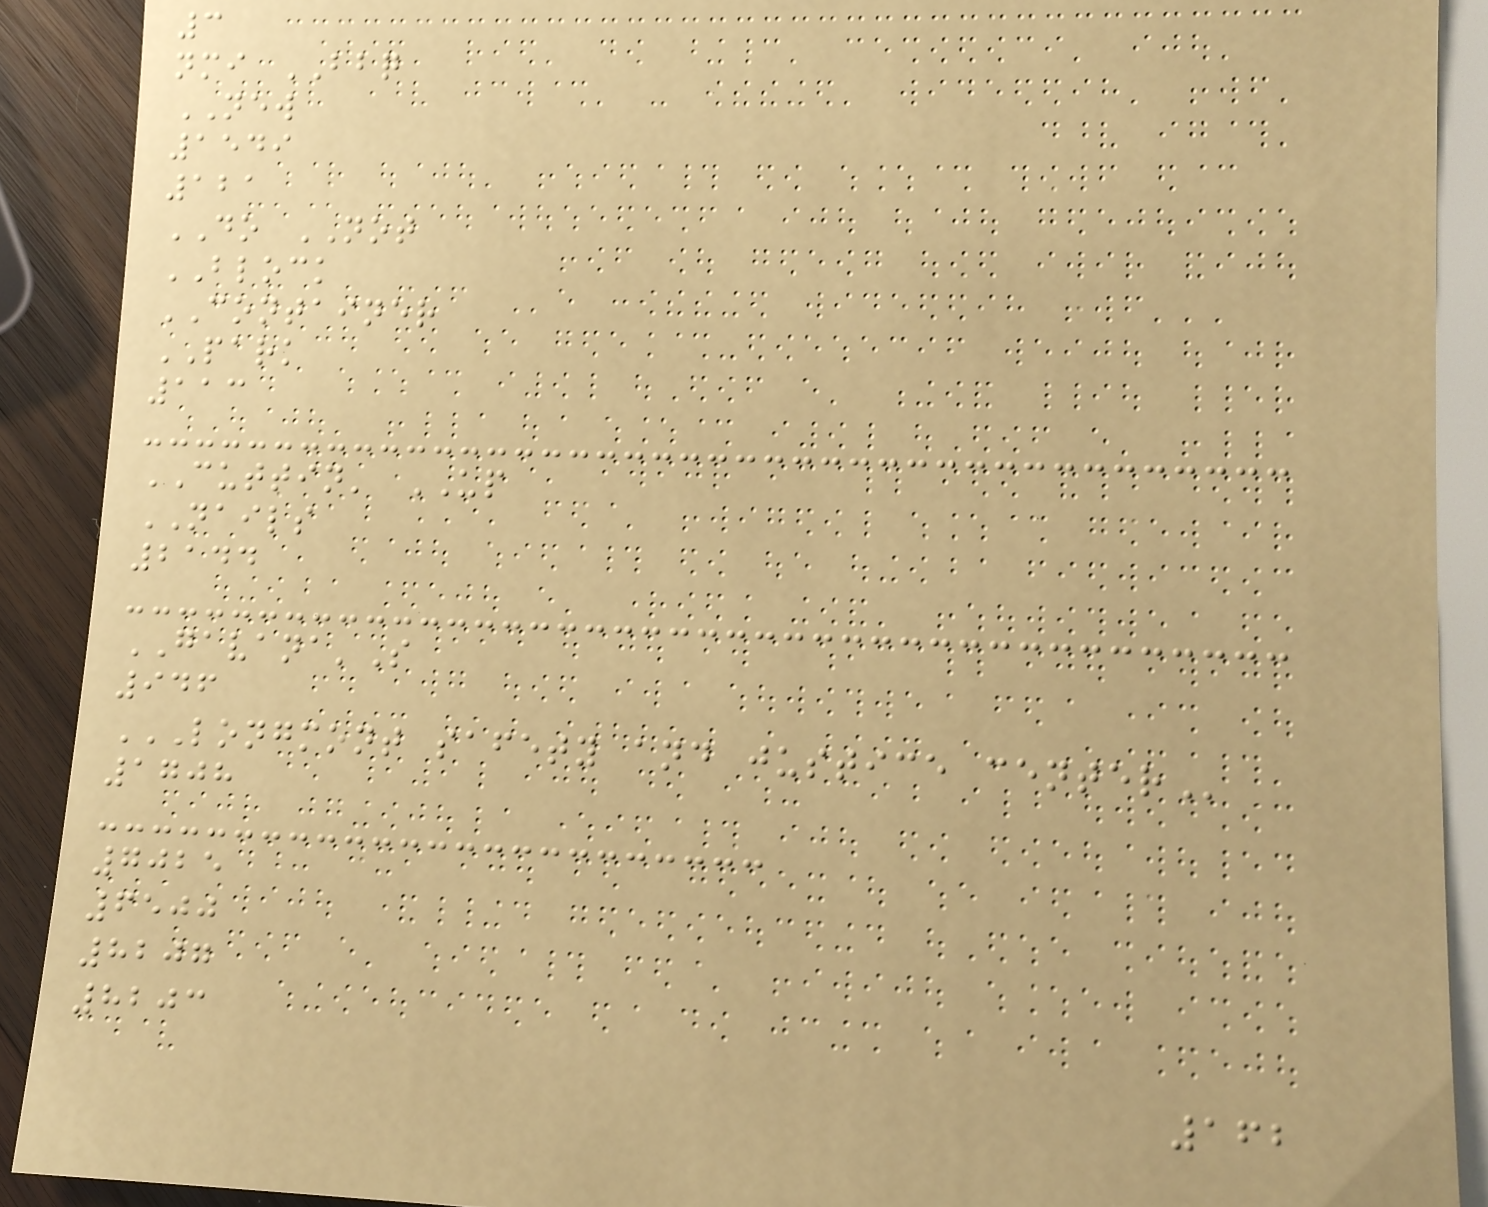3
nmi BBQ
NEW
1549
121
DO NOT
BLOCK
CONTAINER
PARK
113
CUTTIN' UP
NAILS
2144
GAVANA'S
946
LONGMONT SAFETY AND JUSTICE CENTER
1708
7025
6500
8207
8203
162
